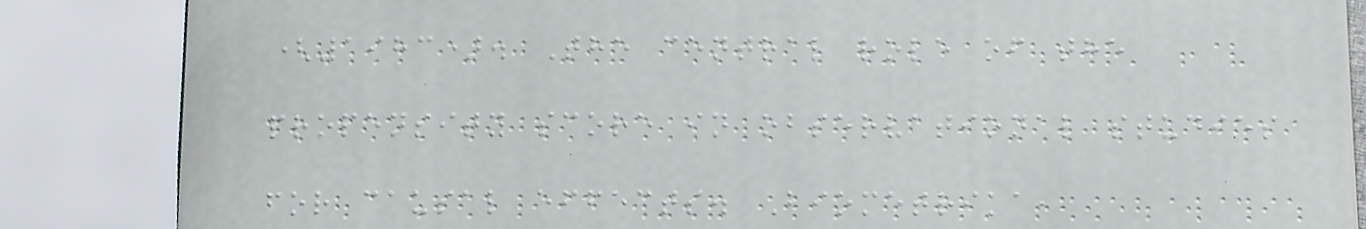(1983). The central role of the
propensity score in observational studies
for causal effects. Biometrika,
